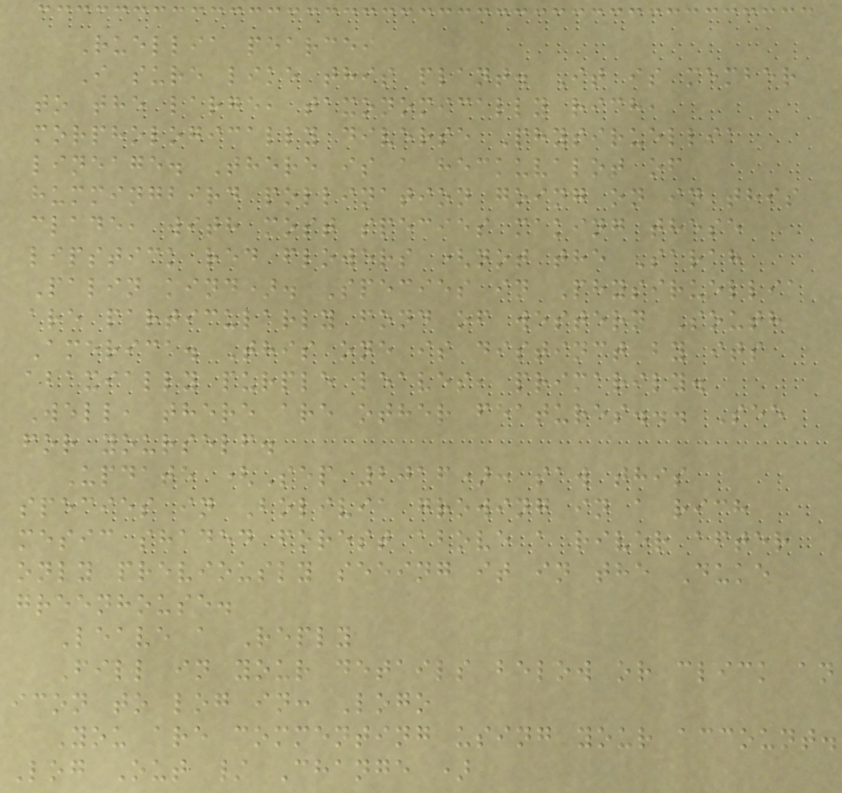Ruellia pearcei
I sure like this plant. It is member
to the large, taxonomically rich,
morphologically diverse Physiruellia
lineage. There is a heckuvalot of
hummingbird pollination going on in this
clade, with most species making these
lipstick red flowers (not the Sarah
Palin kind). Species in Physiruellia
are particularly fond of western South
America. This one is distinct by its
abaxially purple leaves, primarily.
Well, there are other features... See
for yourself.
Update (Sep 2016): saw this
species in Bolivia growing in a rich
mesic shaded forest above a river after
only previously seeing it in the Duke
greenhouse.
Leave a Reply
Fill in your details below or click an
icon to log in: Logo
You are commenting using your account.
Log Out / Change )
